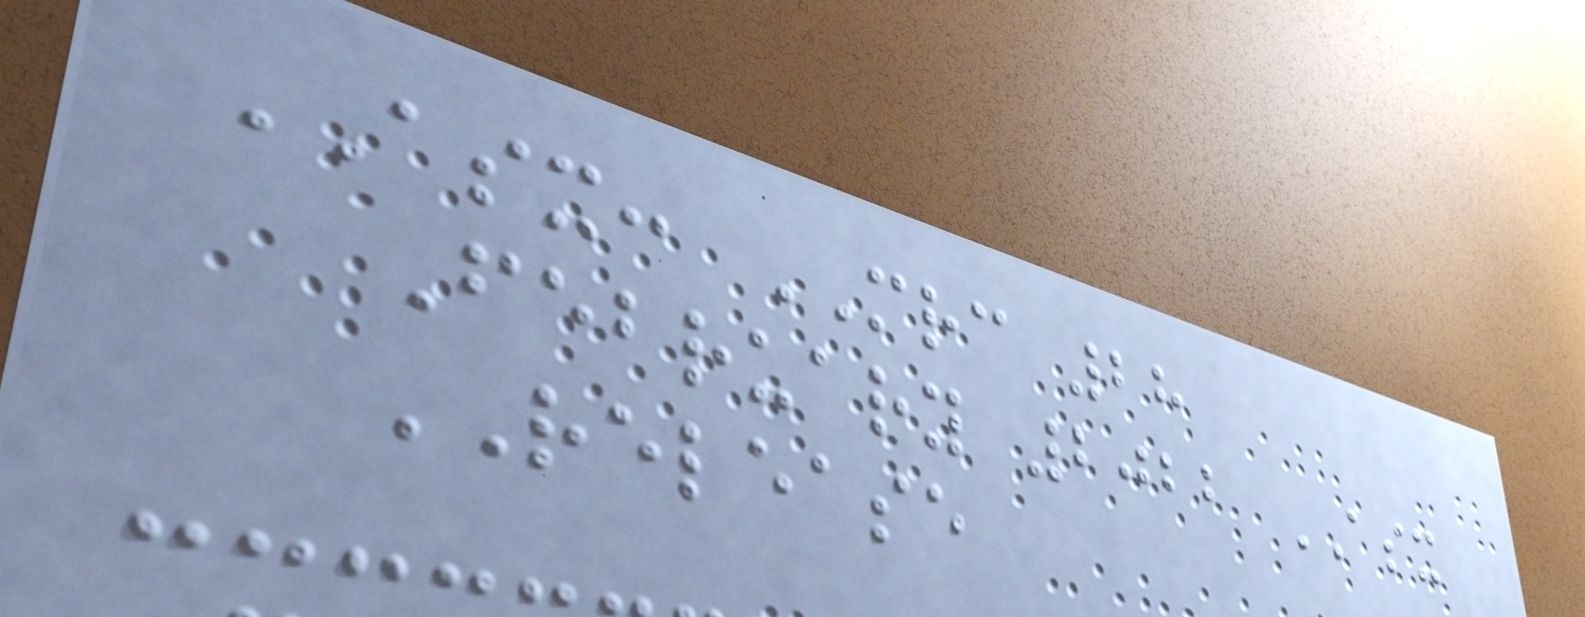ASX: MRC 28
February 2022 ASX
RELEASE
